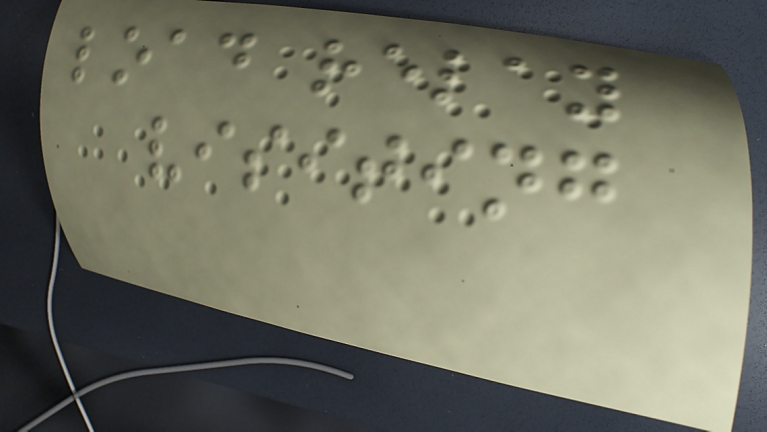load relay
visiting
